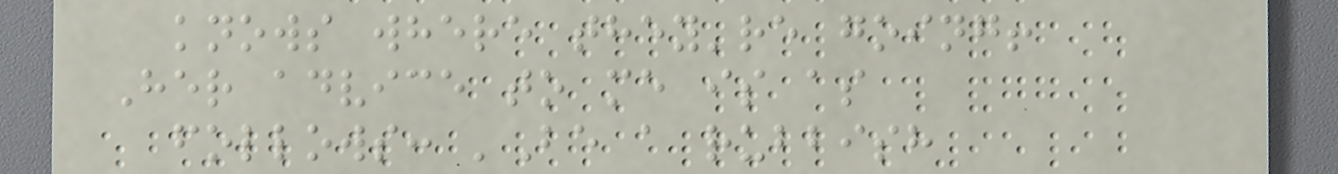knows where they're going!
Her advice to me is as
follows: 'Be a rubbish
